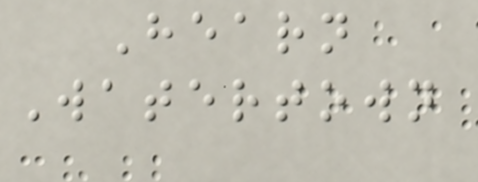Hearn
Watertown
